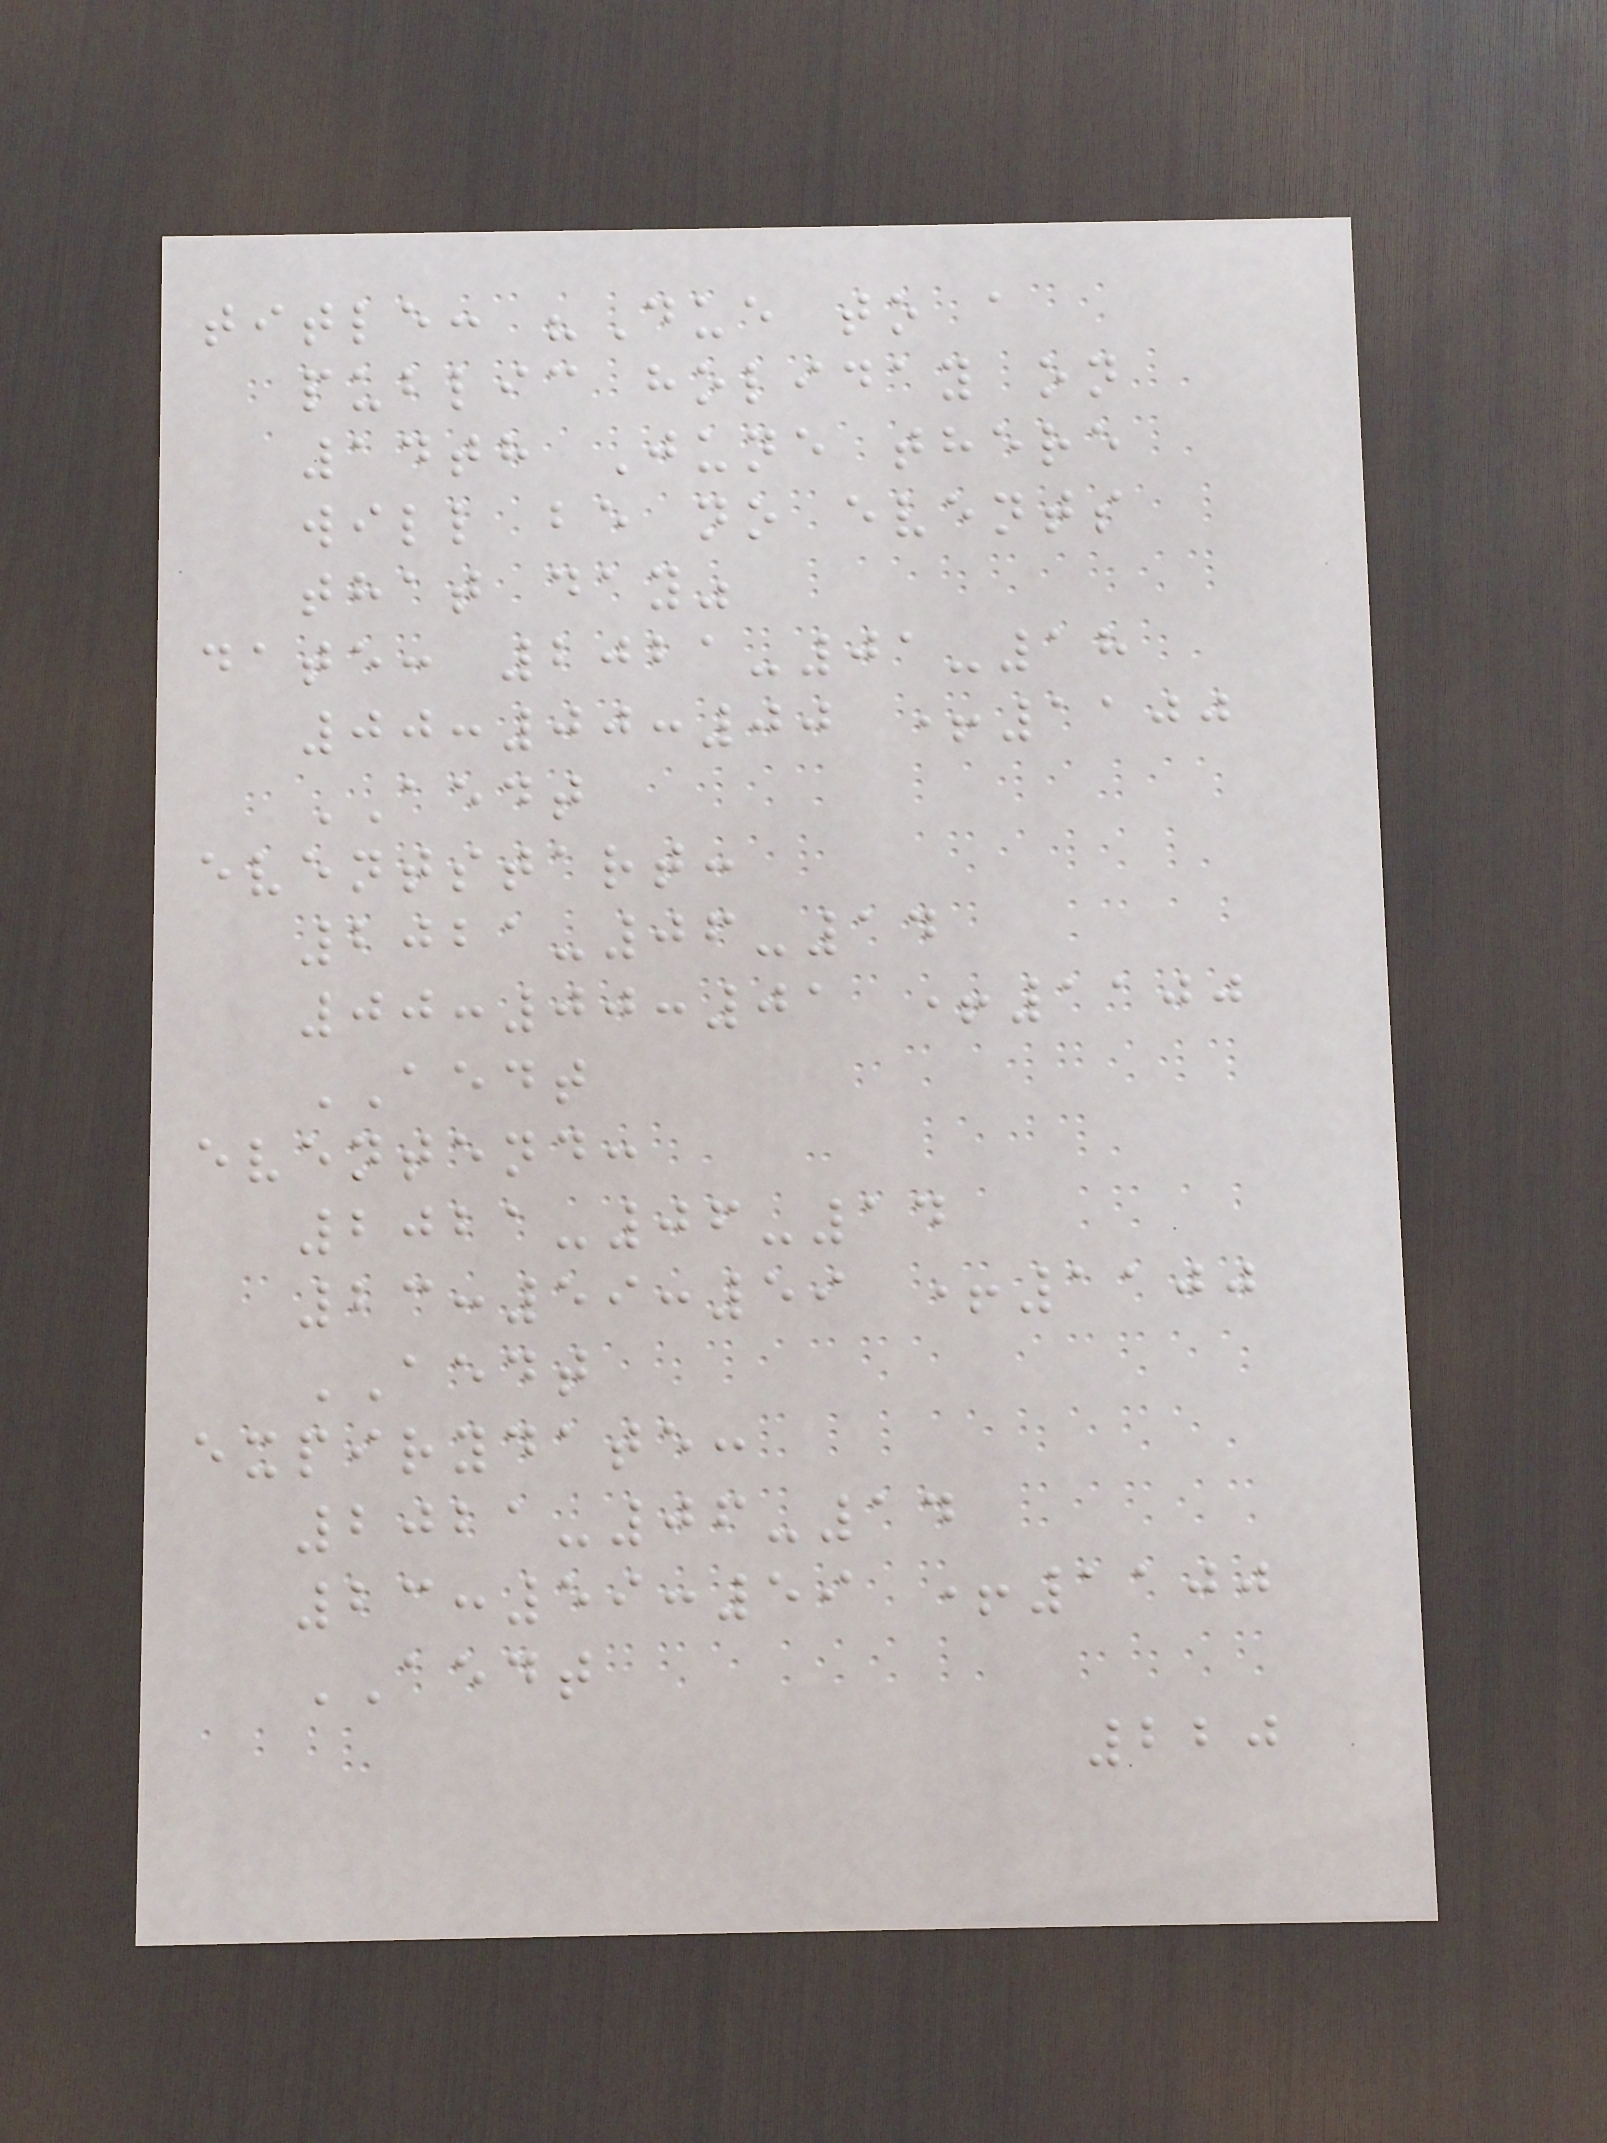title: "Due to a
public holiday on
14th June there
will be no events
that day"
date: 2021-01-18
00:00:00 +1100
AEDT
eventstart:
2021-06-14
00:00:01 +1100
AEDT
eventend:
2021-06-14
23:59:59 +1100
AEDT
expirydate:
2021-06-14
23:59:59 +1100
AEDT
220
